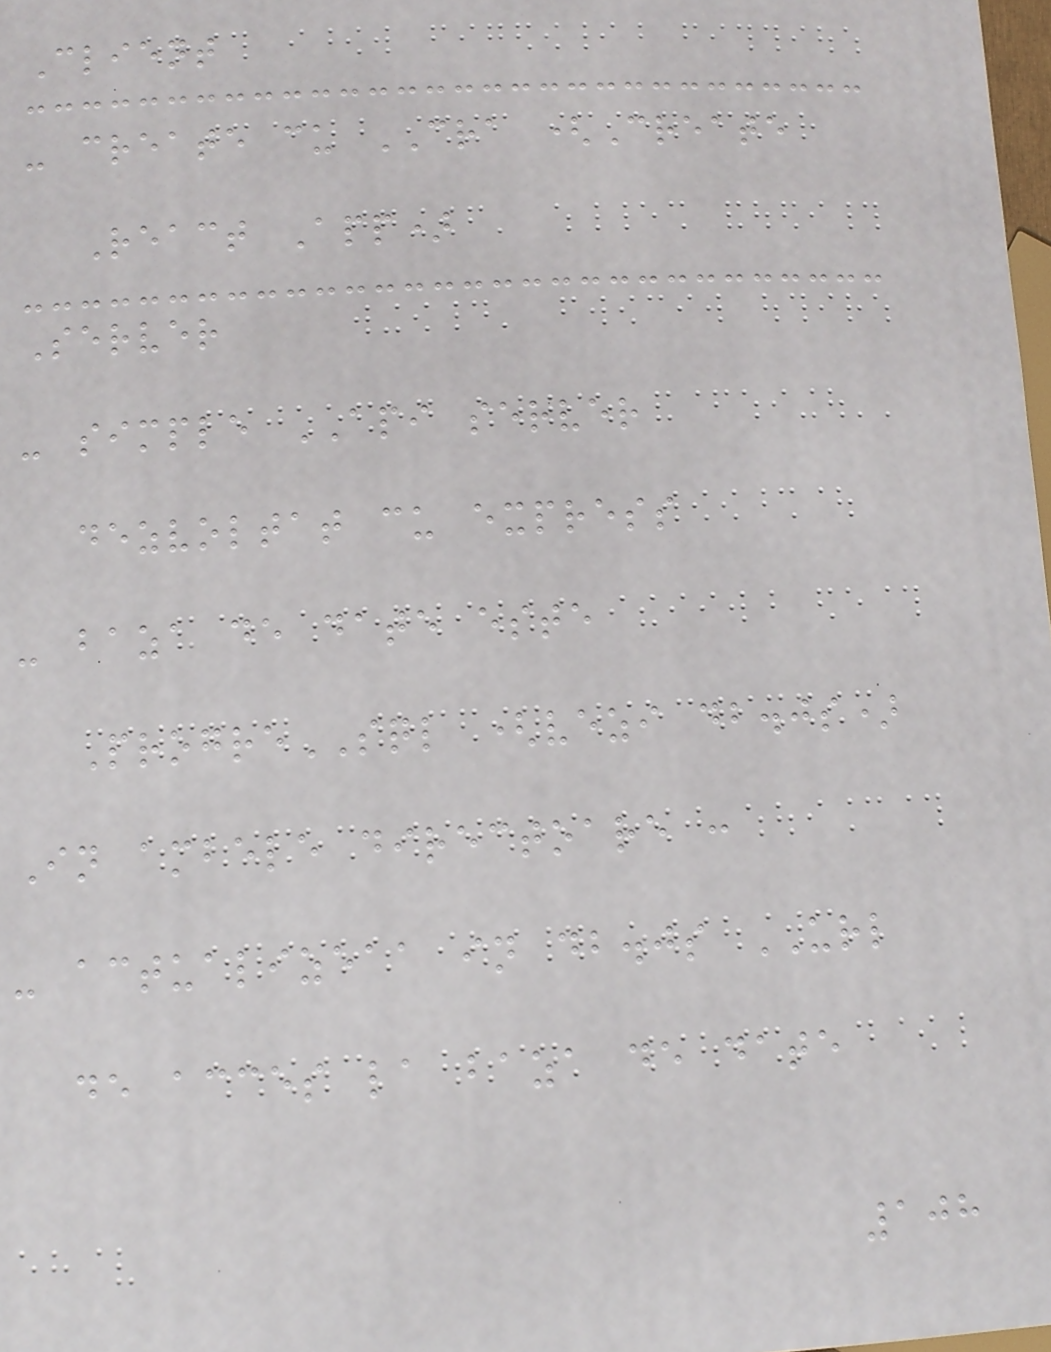Client
- create cu CRA (Create
React App)
Server
- simple API server
dezvoltat cu express
- baza de date este
ProgreSQL (vezi db.js)
In ambele directoare :
- actualizeaa in db.js URL
de acces la baza de date
108
